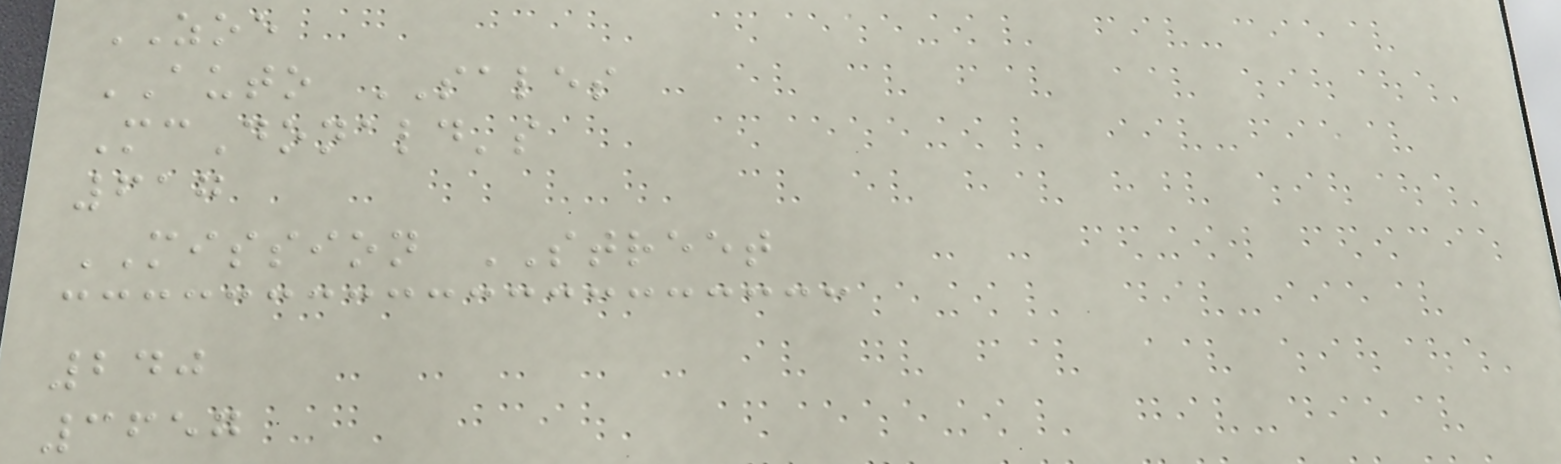ZOE
AUTO SALES
McDonald's
617
MISSION STREET
240
3657
